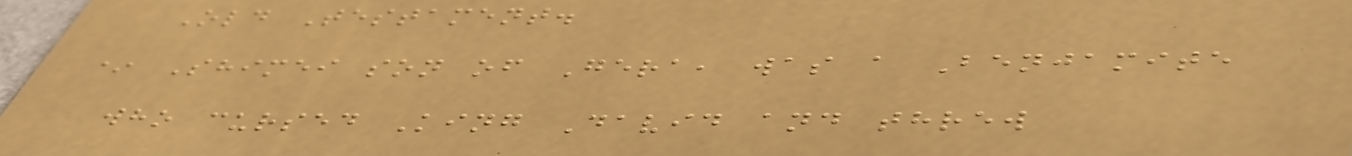Old Testament.
* Shimei son of Gera, was a Benjamite
who cursed King David and threw
